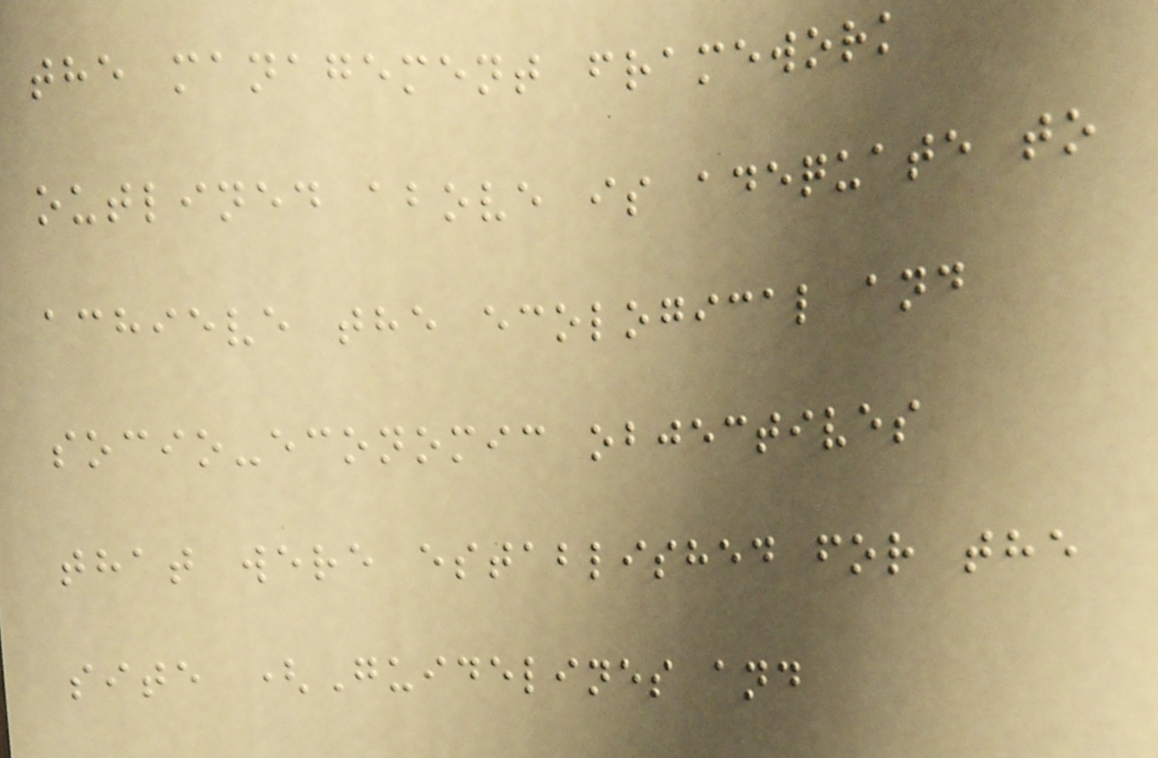the management framework
outlined above is adequate to
achieve the ecological and
socio-economic objectives
that were established for the
site (Guidelines and
